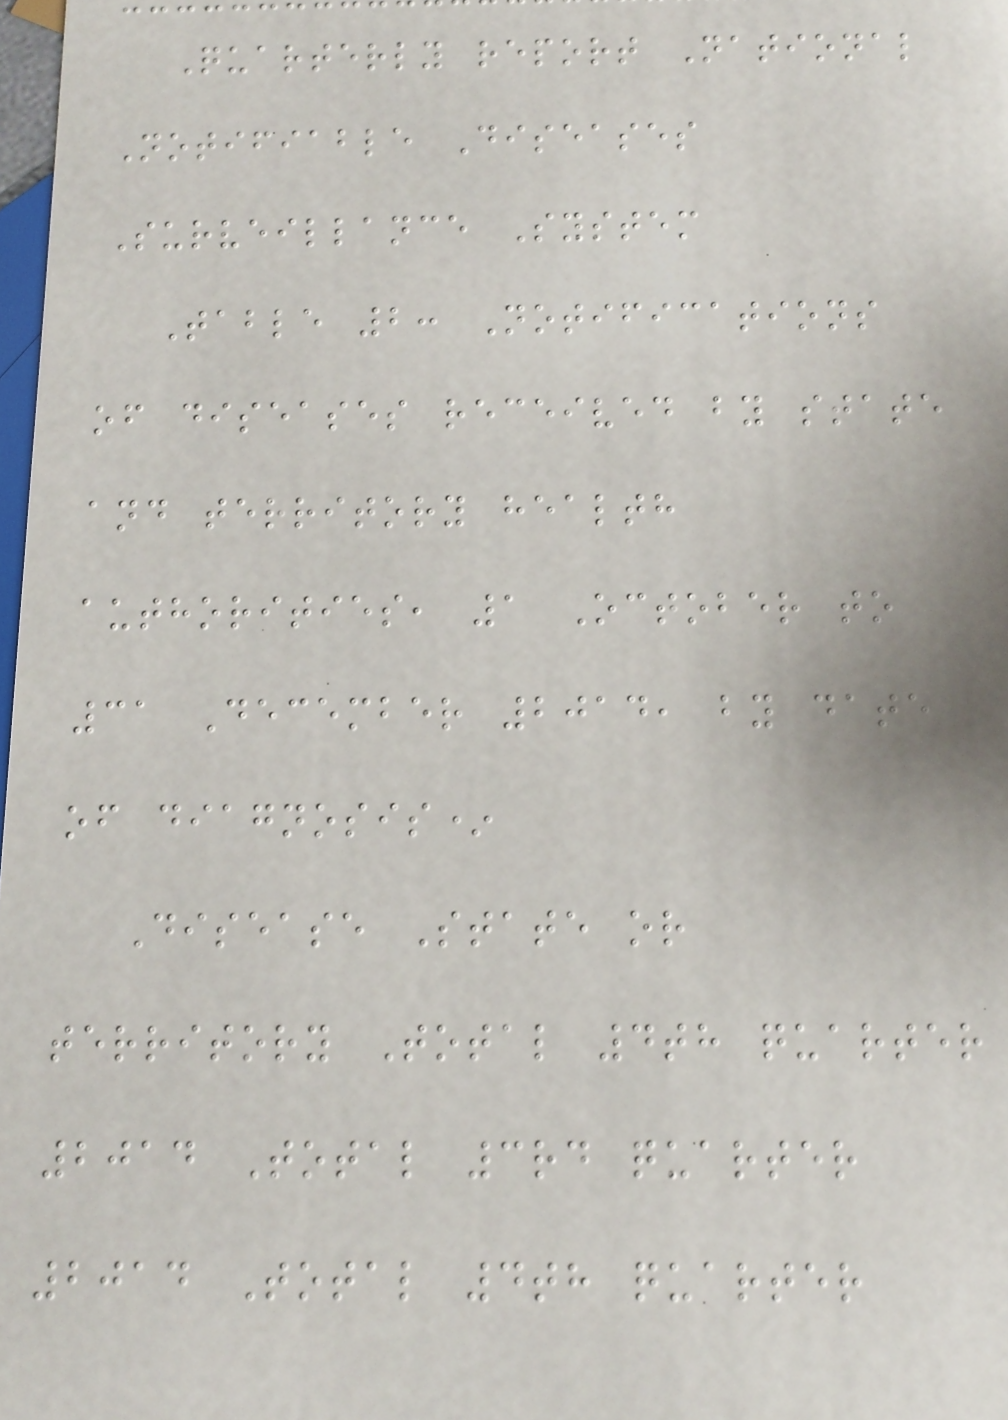Quarterly report National
Notifiable Diseases
Surveillance System
Table 2: Notifications
of diseases received by state
and territory health
authorities, 1 October to
31 December 2014, by date
of diagnosis*
Disease State or
territory Total 4th quarter
2014 Total 3rd quarter
2014 Total 4th quarter
